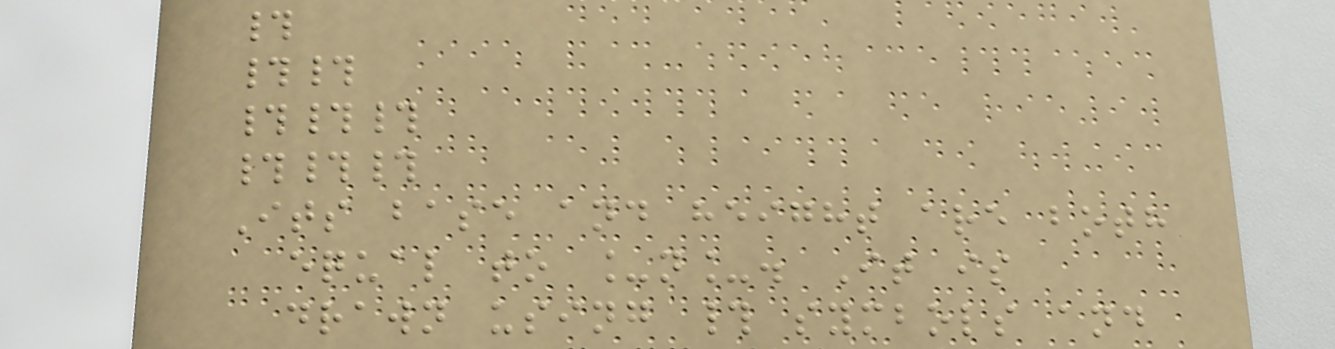#
##
###
###
Its base and height are both
equal to _n_. It is
drawn using # symbols and
